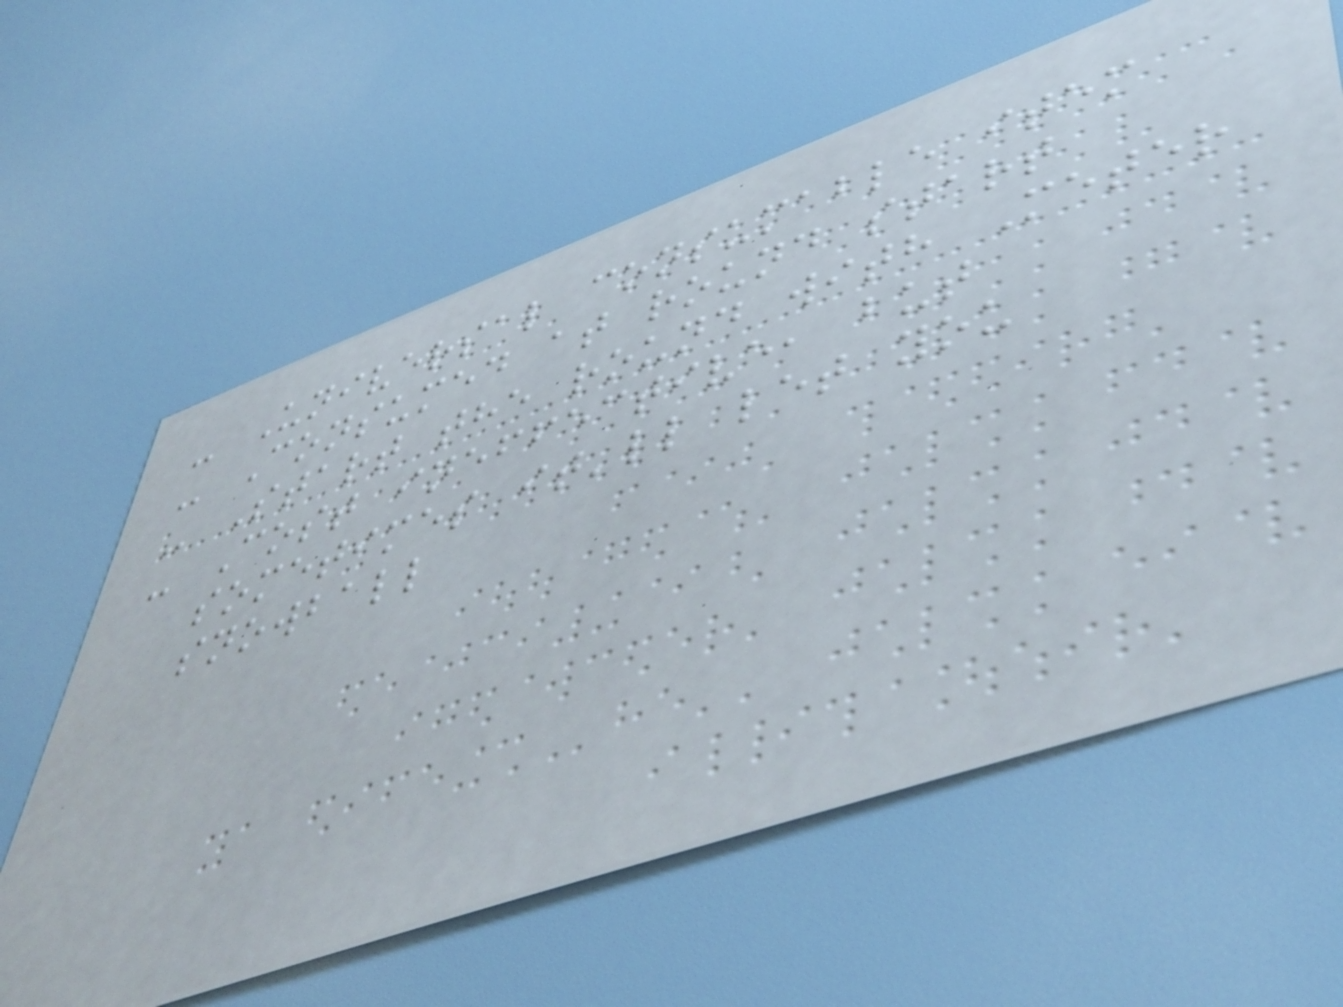- Universal consumable item
- Consumed at round start
- Start the round with Meter
- Cost ineffective, but
sometimes it'll let you
snowball
